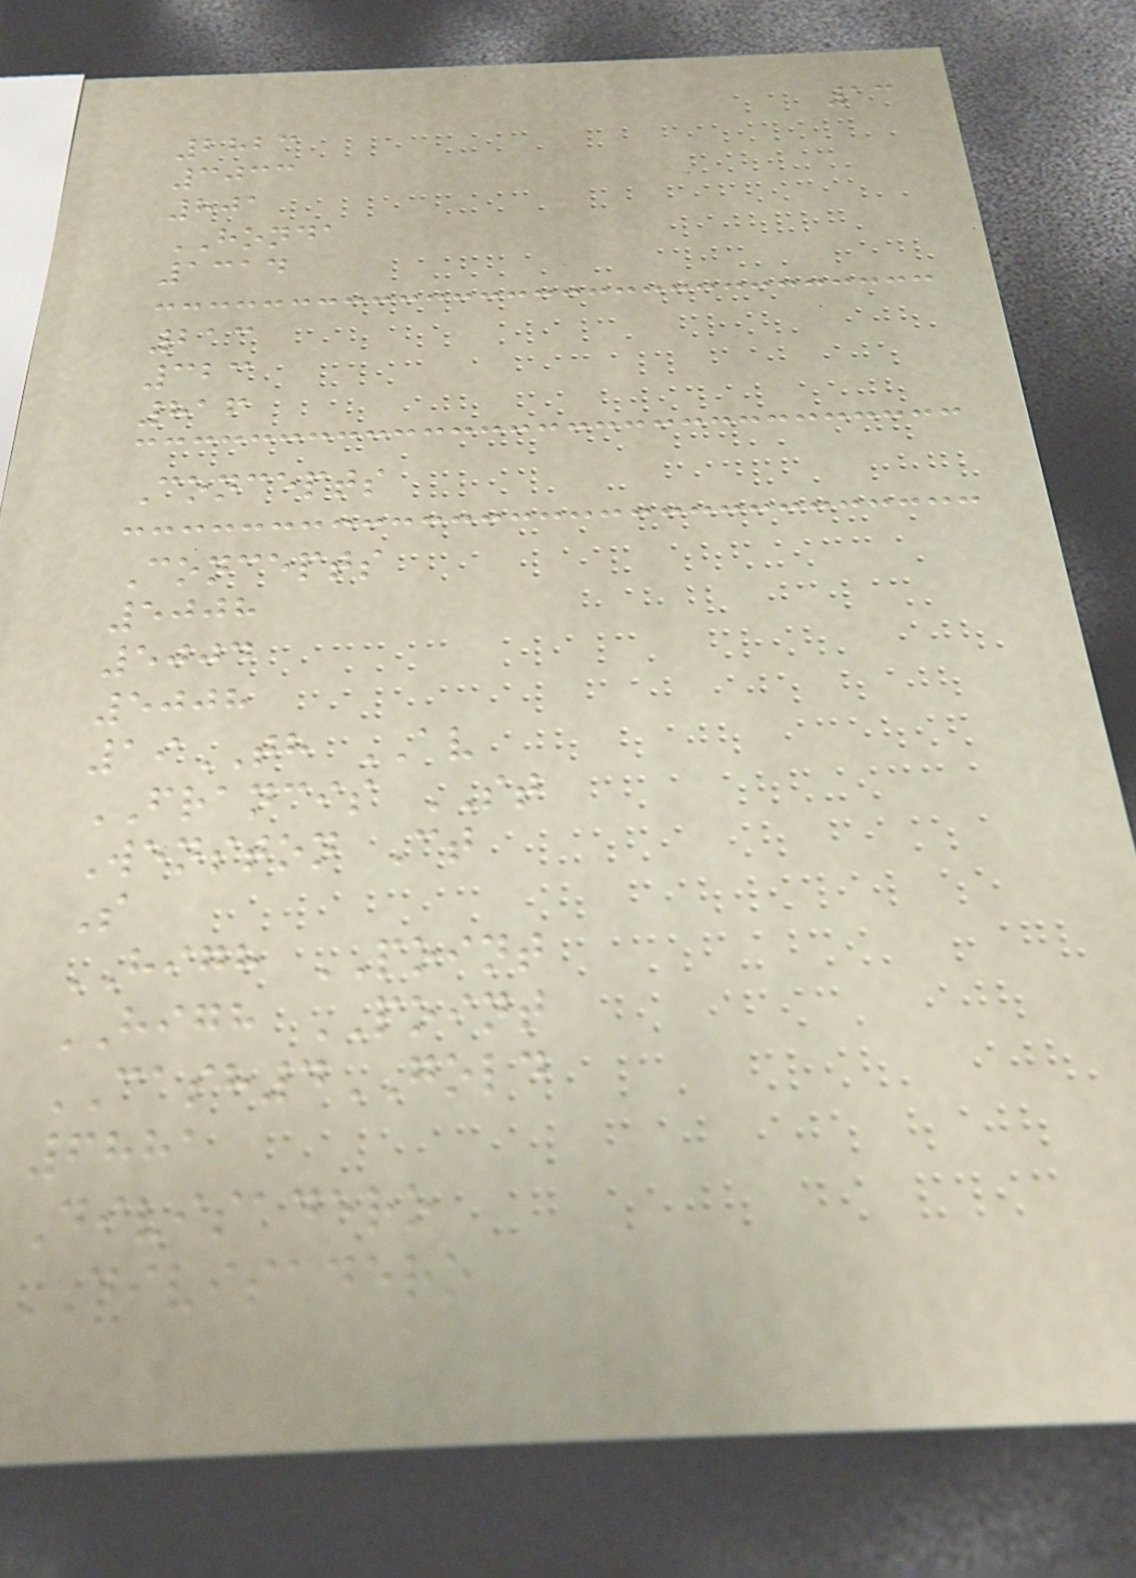13
2823
3033
801
HONDA
1314
213
323
816
Concepts
Concepts
5008
5004
5008
19TH AV
FRANCIS ST
Wenston Ct
S
HIGH POINT
HIGH POINT
CASH4GOLD
6881
Divisadero
DIVISADERO
